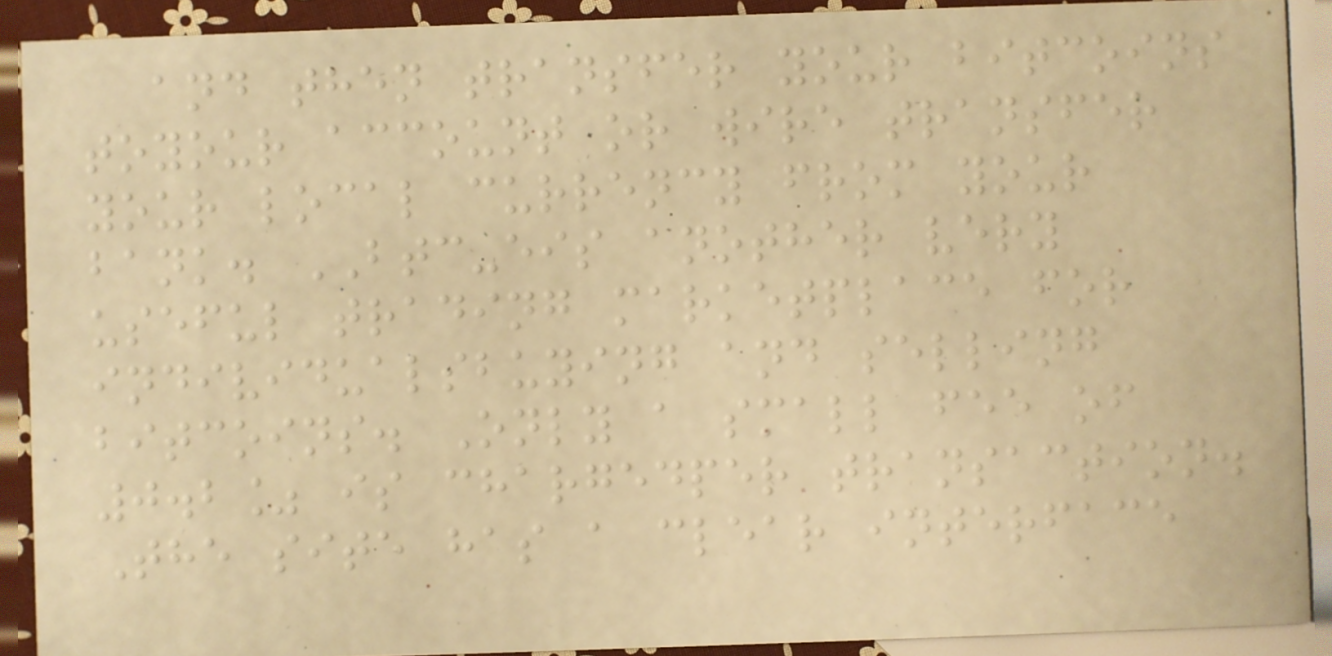and then transfer your bitcoins
toyour account or wire transfer
your local currency from your
bank. BTC-eis another very
useful trading marketplace for
individualsbuying and selling
bitcoins. Only a small fee of
0.2% is chargedper transaction.
The site has a clear interface
